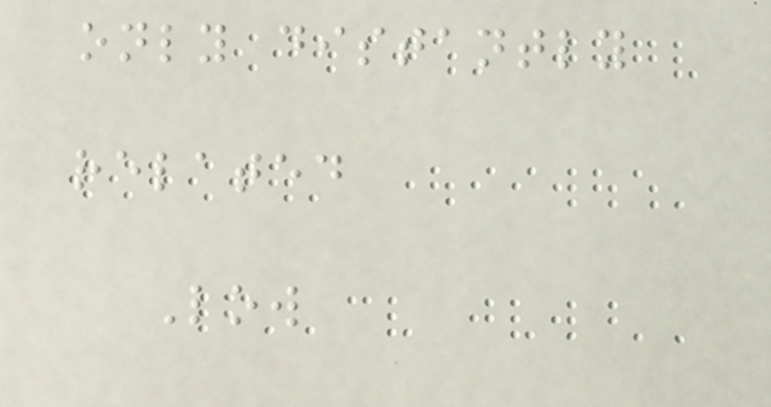only distantly
related
Low
